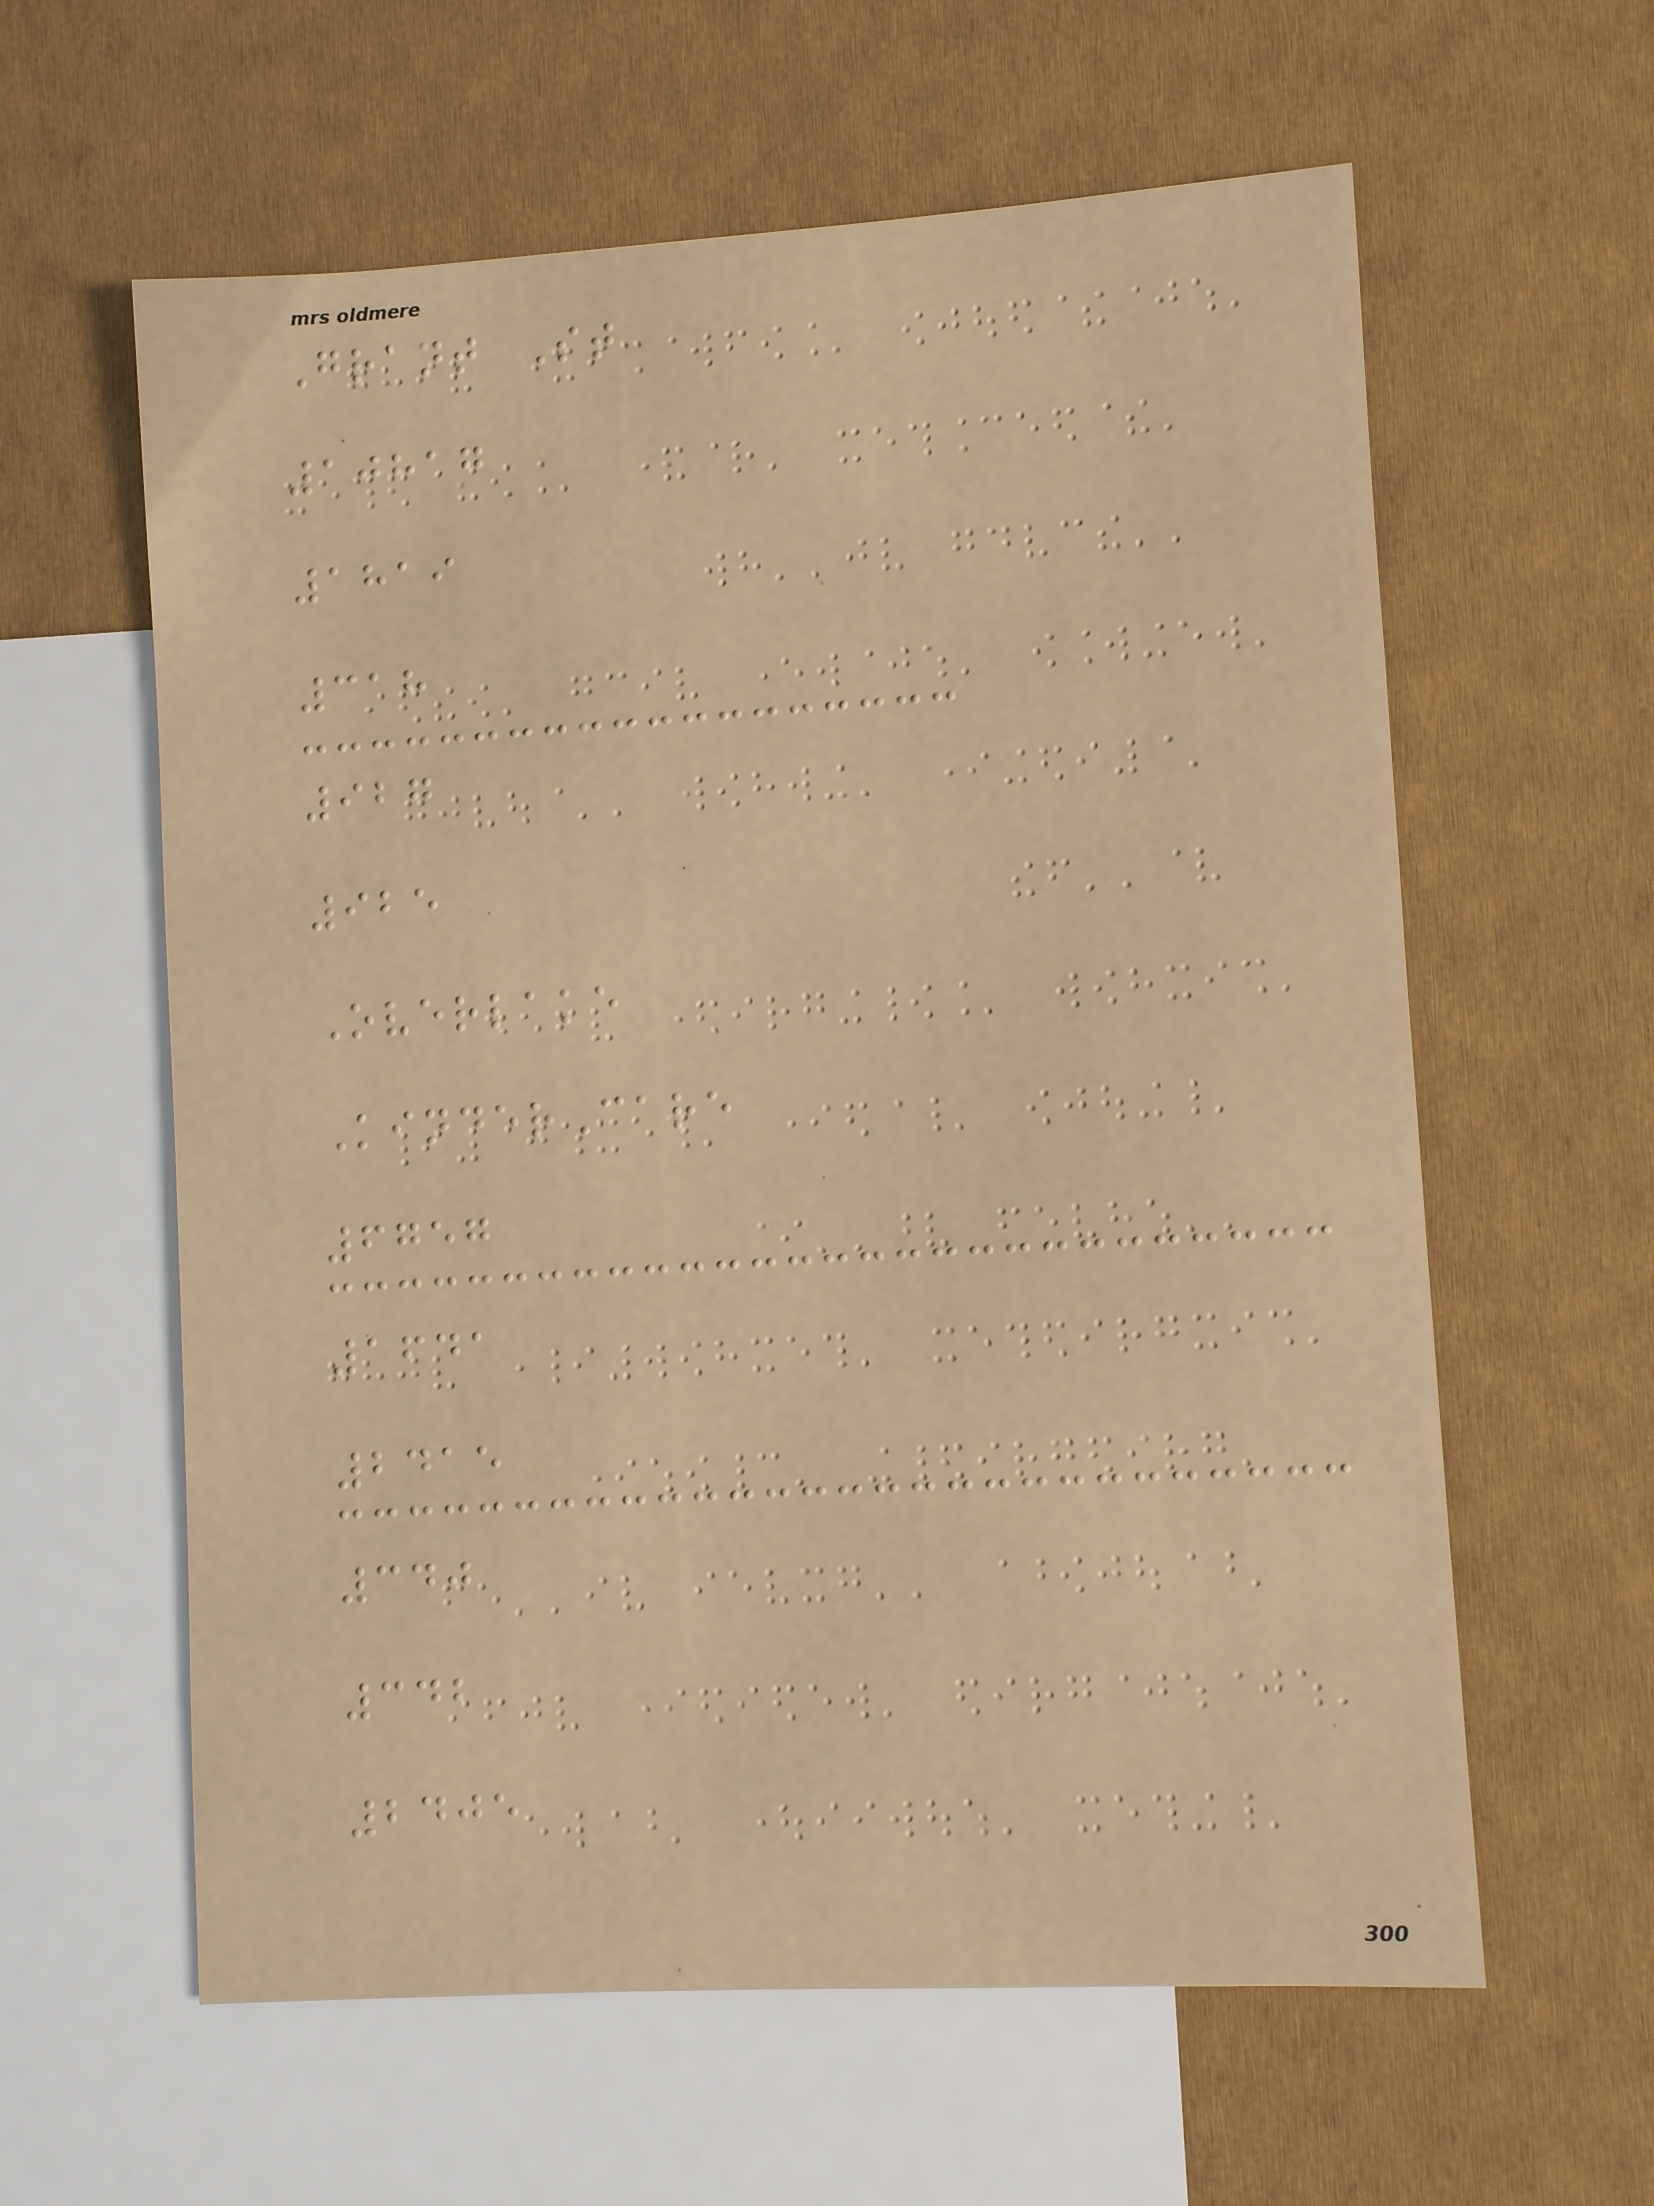Grant St
10817
1819
318
927
925
Overlake
KinderCare
6757
1641
2415
340
342
2405
